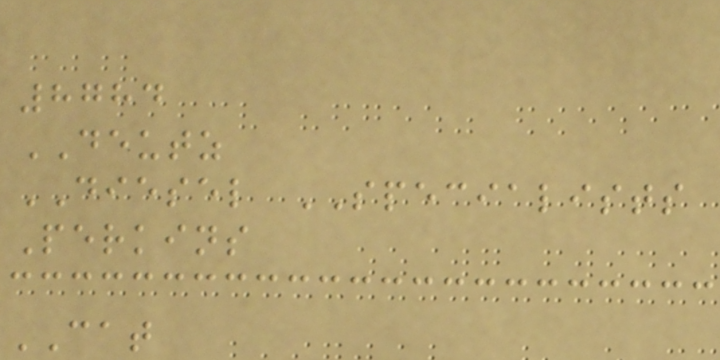8784
DEUTZ
DIESEL SPECIALISTS
Perkins
CAT
